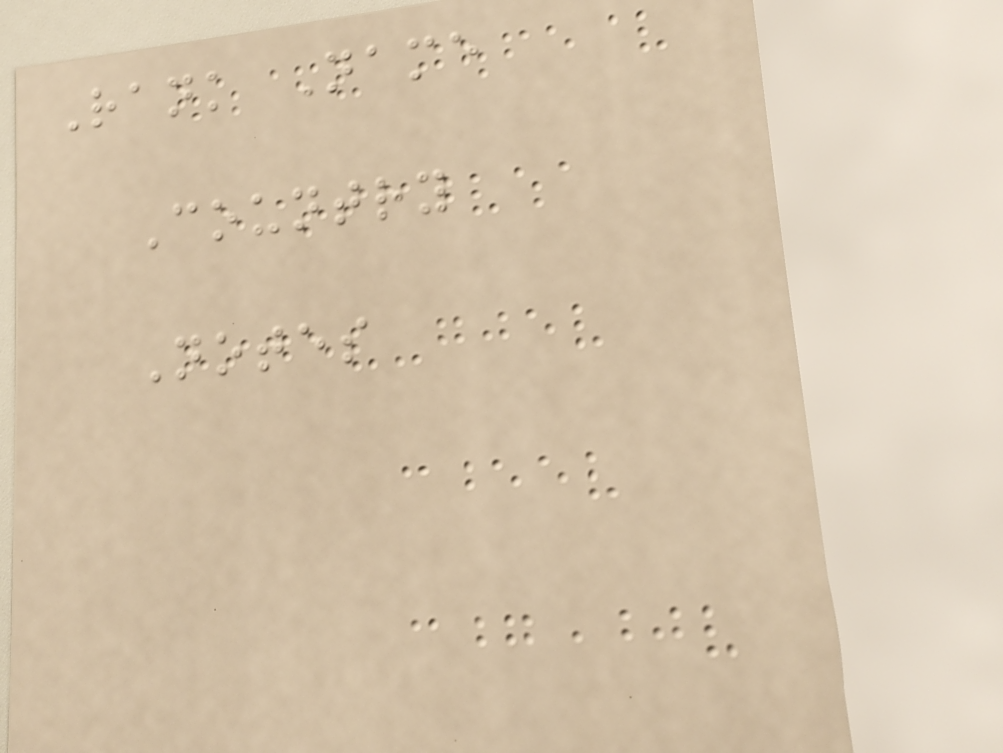Rank Name
Country
Notes
